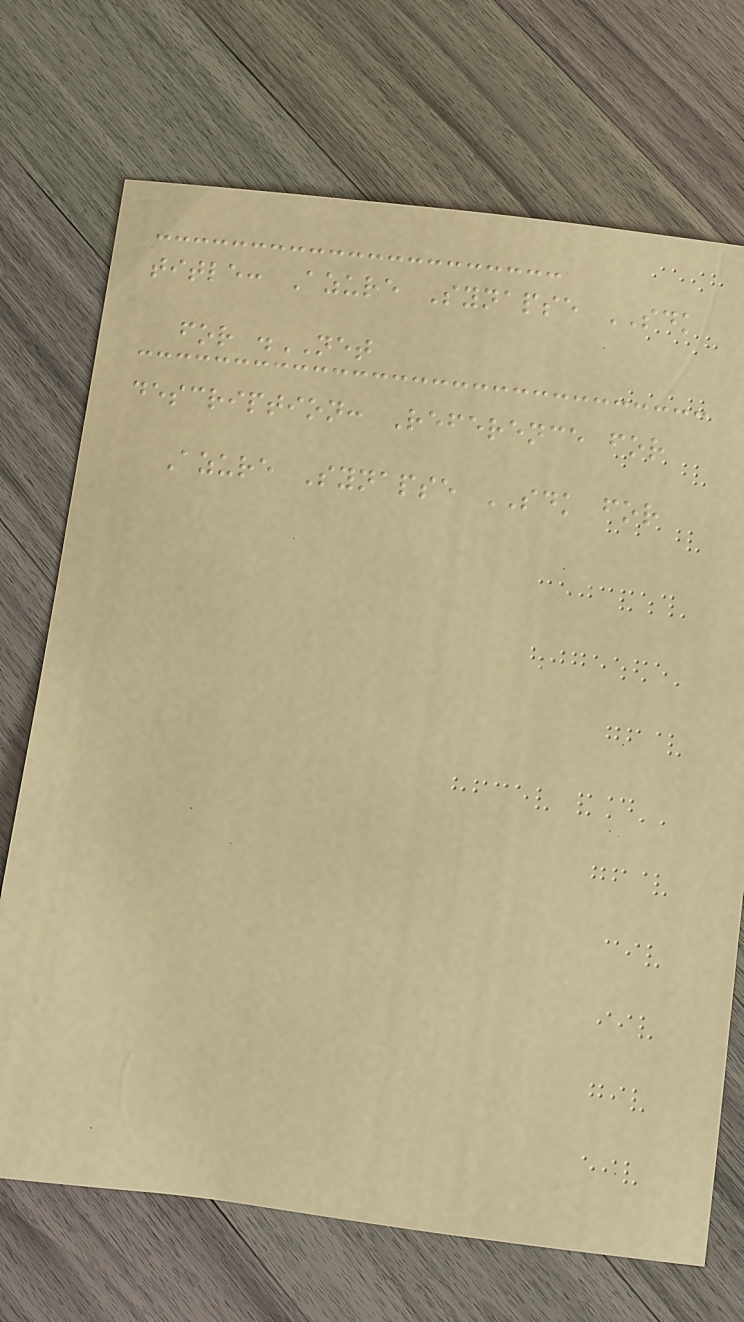title: Azure Synapse SDK
for .NET
description: Reference for
Azure Synapse SDK for
